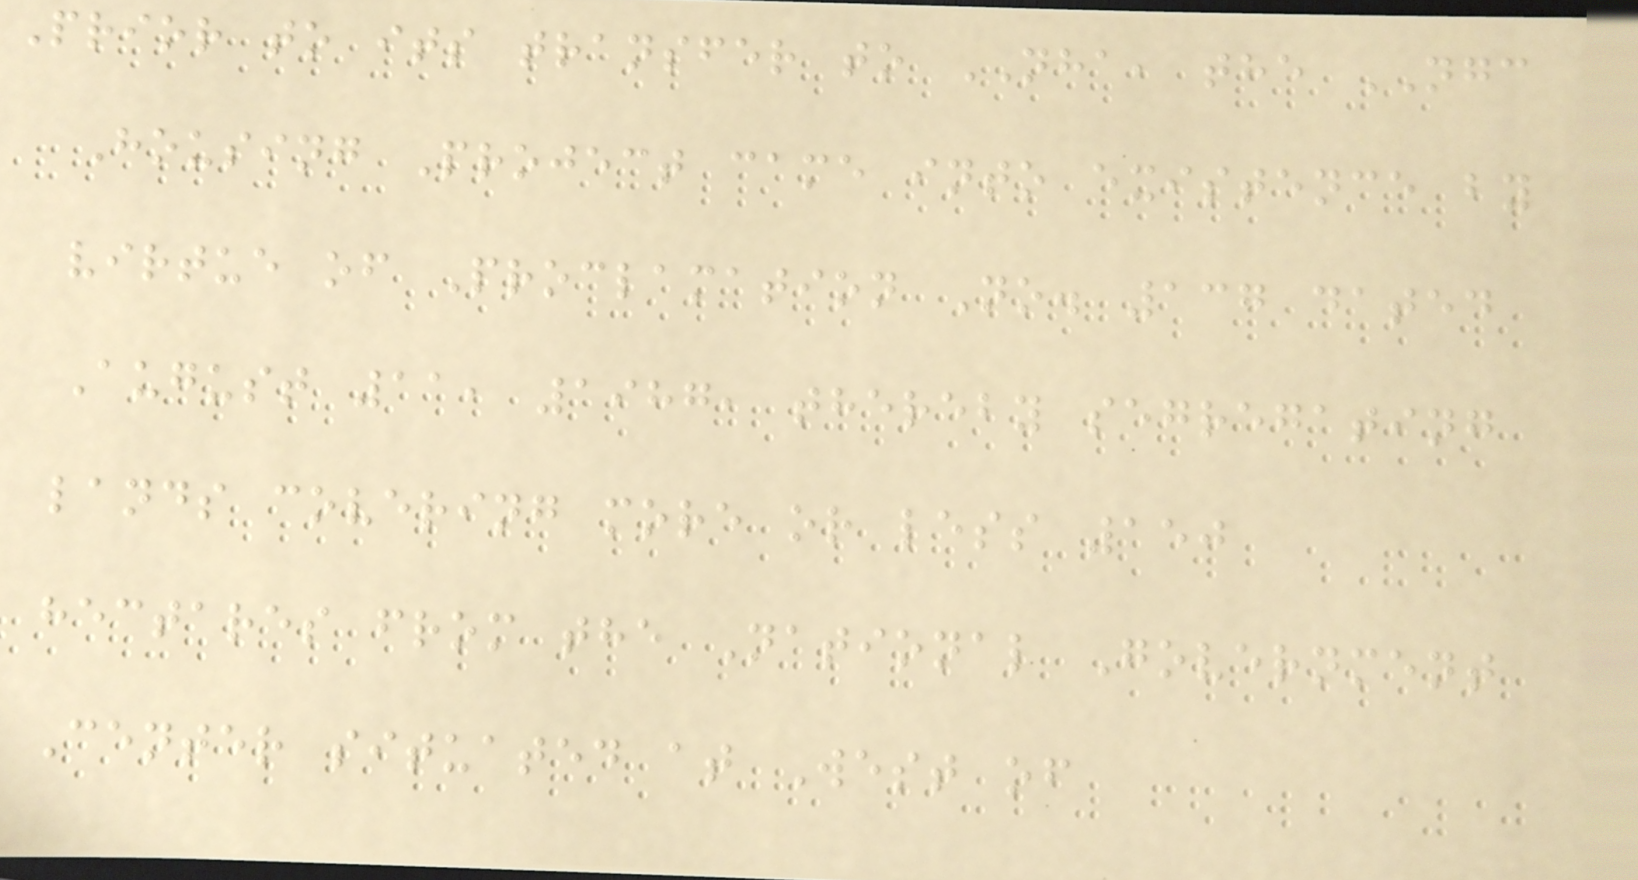Prior to its transfer to NHA, the NGC
Housing Project came into existence by
virtue of Proclamation No. 137 dated
August 11, 1987, thereby segregating
lands covering more or less 150
hectares from the National Government
Center situated at West of
